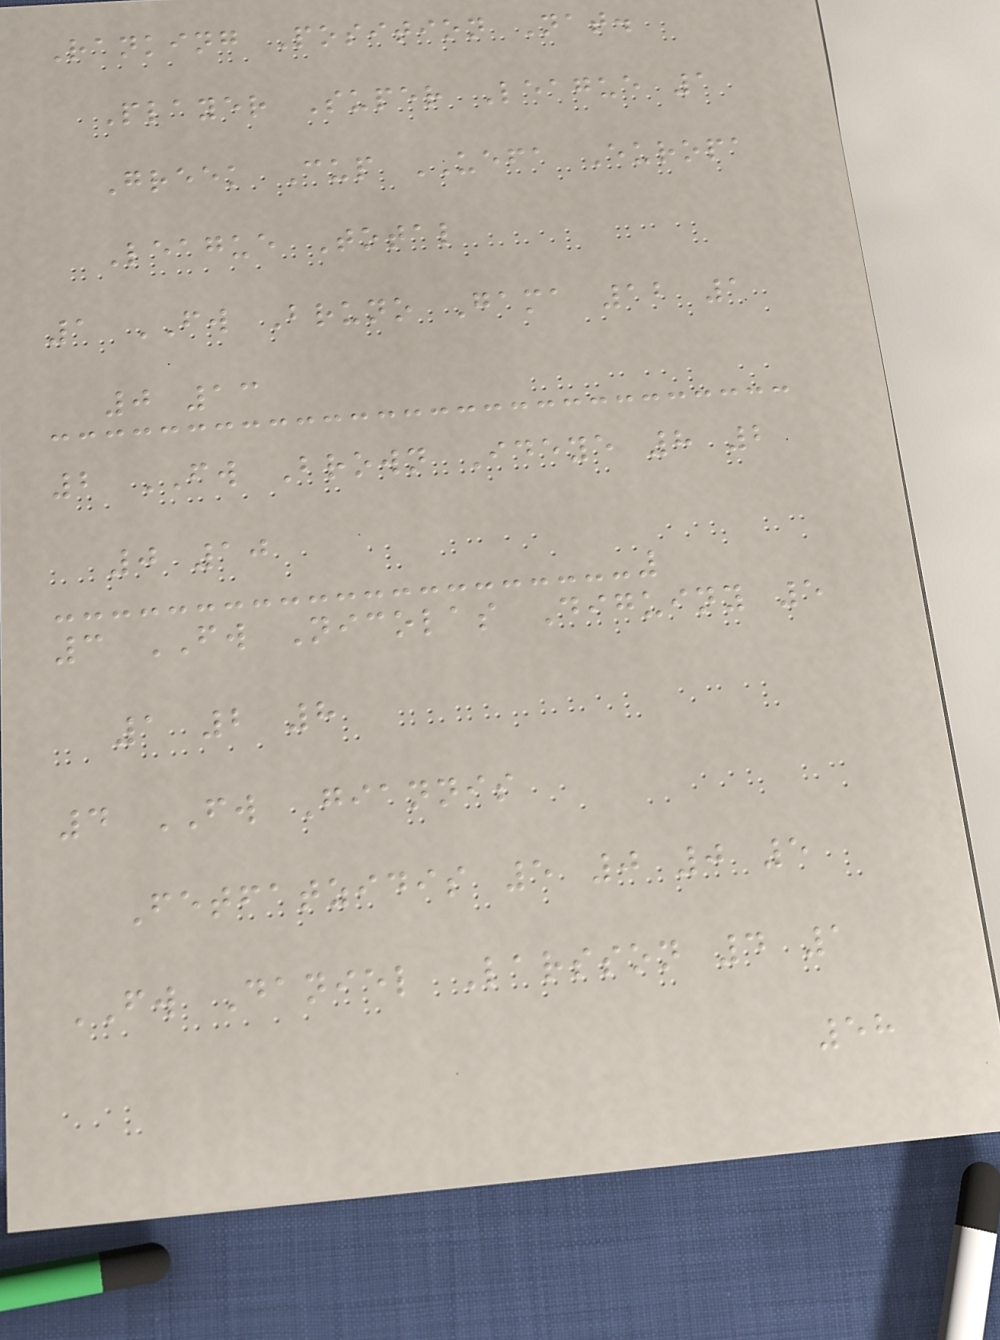Ranking Position Nat.
Player Super League 1
Greek Cup UEFA Europa
League Total
1 FW Bruno Gama 12 1
0 13
2 FW Brown Ideye 8 2
0 10
3 FW Nicolas Diguiny 5
1 2 8
4 FW Giannis
Fetfatzidis 5 0 0 5
FW Daniel Larsson 4 1
58
